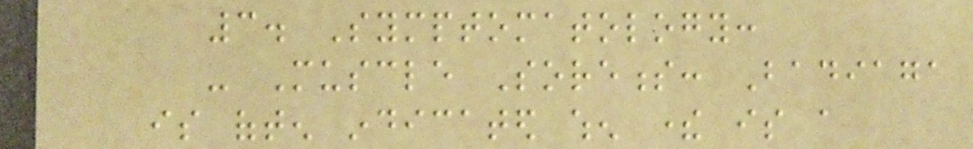3. Symptomatology:
- Muscle Soreness: Badiaga
is often indicated when there is a
